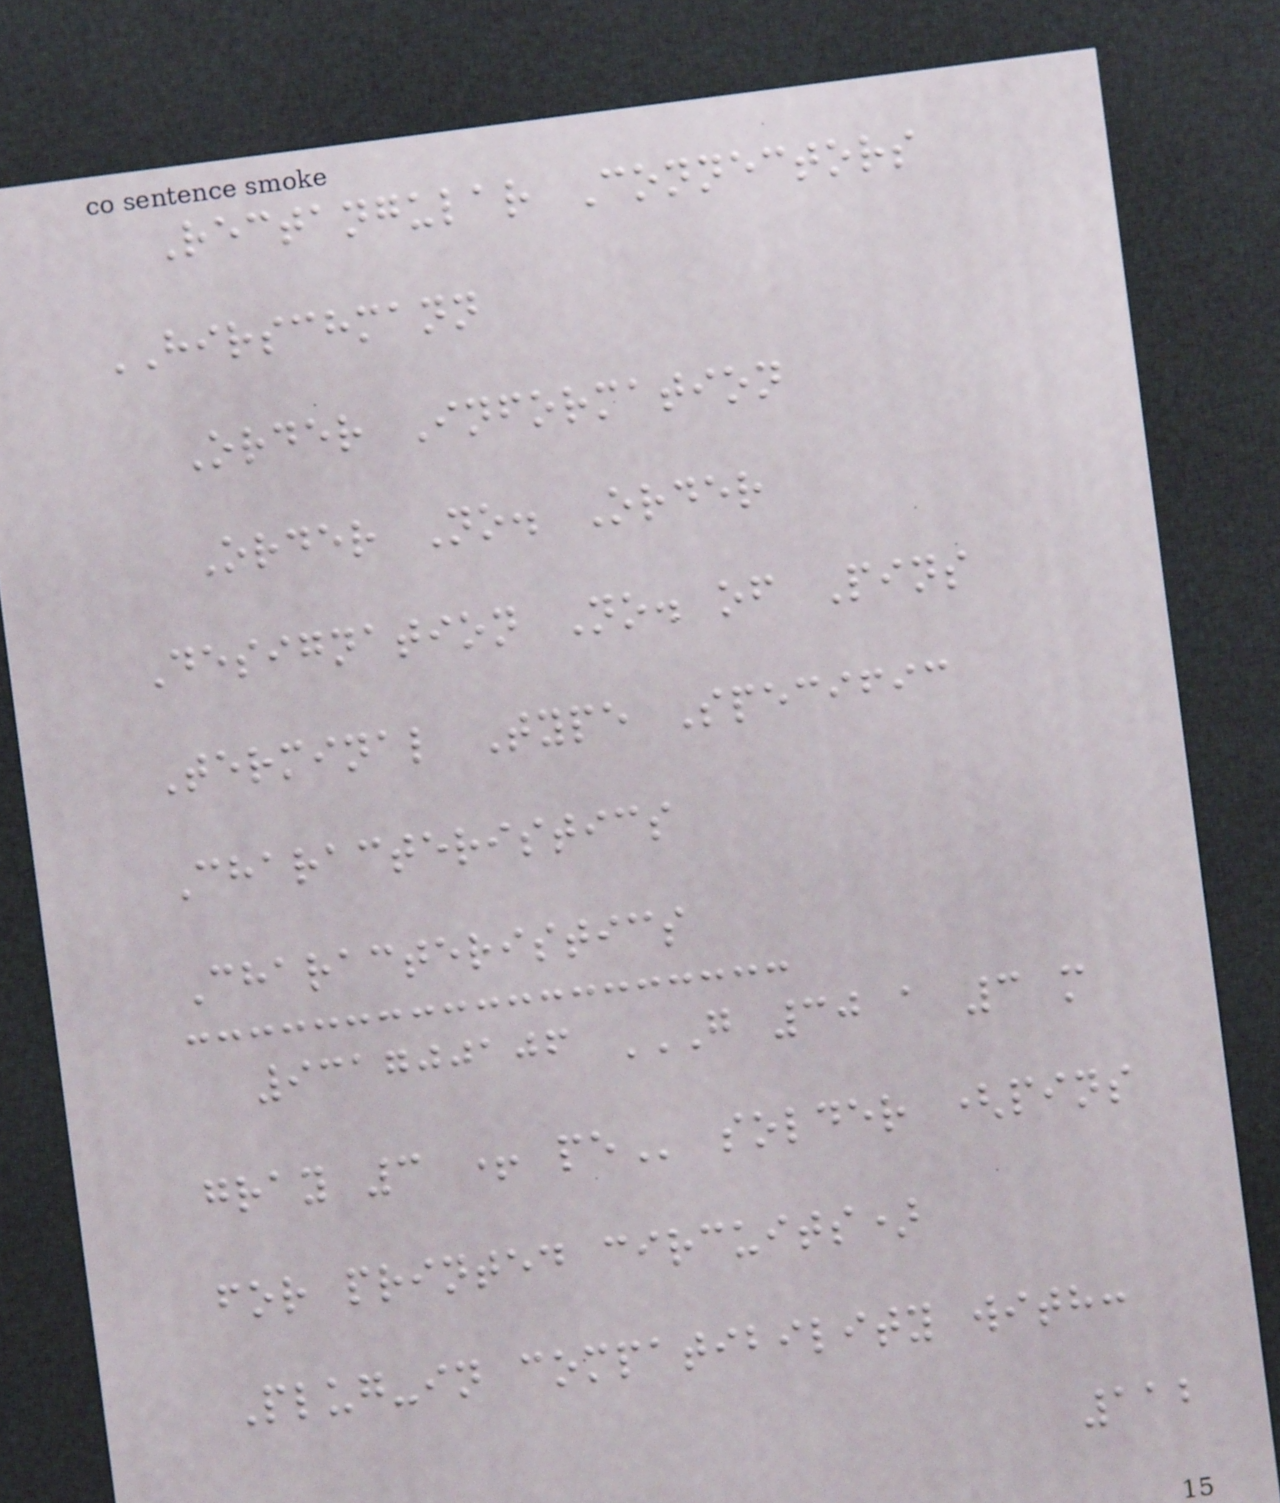Rectangular Connectors
HIRSCHMANN
Order Information
Order No. Order
Designation No. of Pins
Terminal Type Specific
Characteristics
Characteristics
931700106 G 30 A 3 M
GRAY 3 + PE solder (pins
for printed circuits)
Plug-in compatibility with:
112
